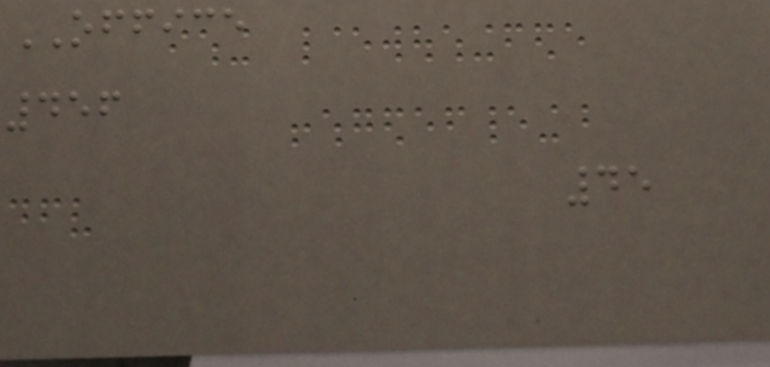OFFICE
456
45
